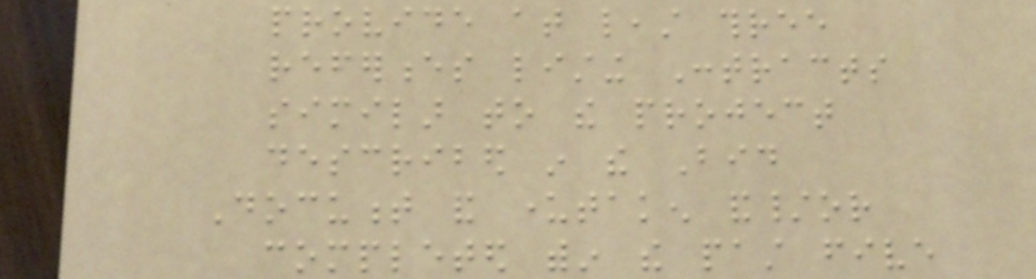provide at least three
references listing Contracts
similar to the project
described in the Bid
Document and undertaken and/or
completed within the past five
